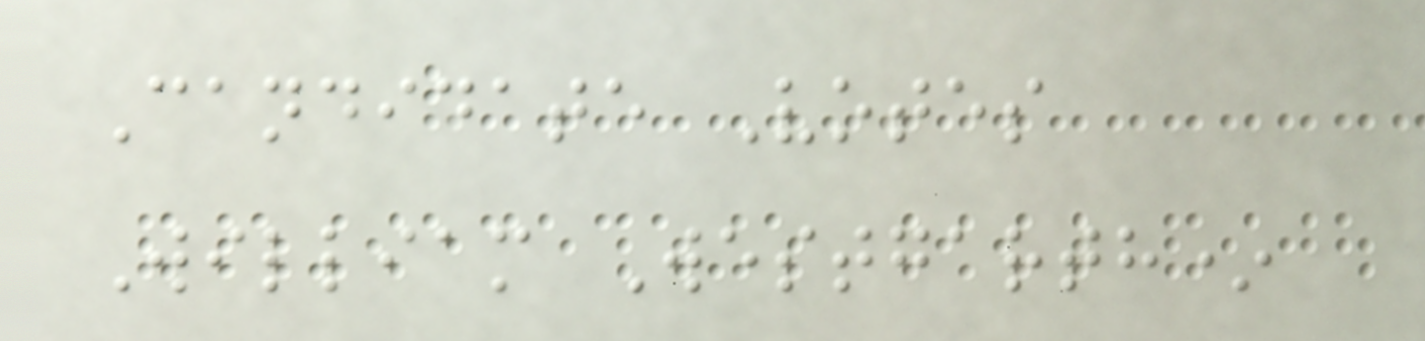Candidate Votes
William Westgarth*
